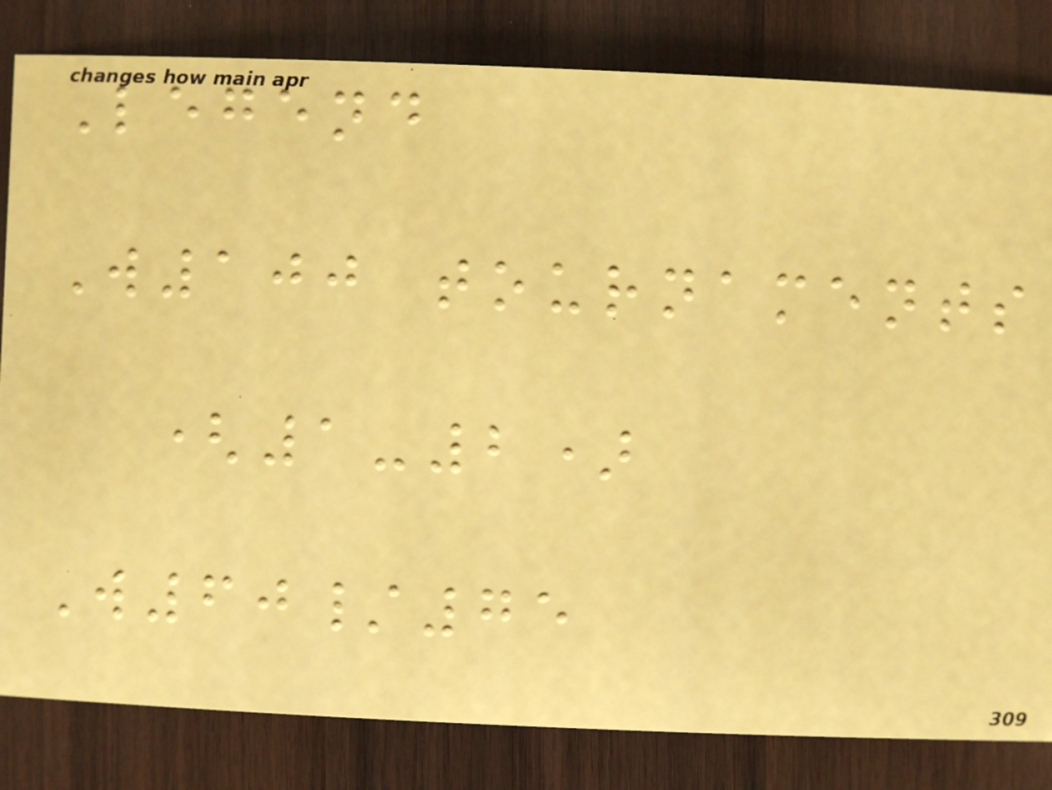Legend
W100 tournaments
(1-2)
W60/75
